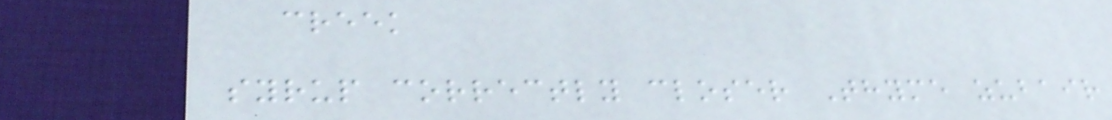creek
syrup correctly closer Thyme zubair
